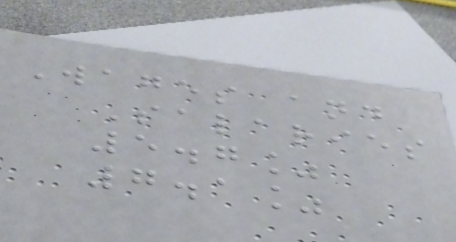Wages and
Salaries
5.7%
7.1%
